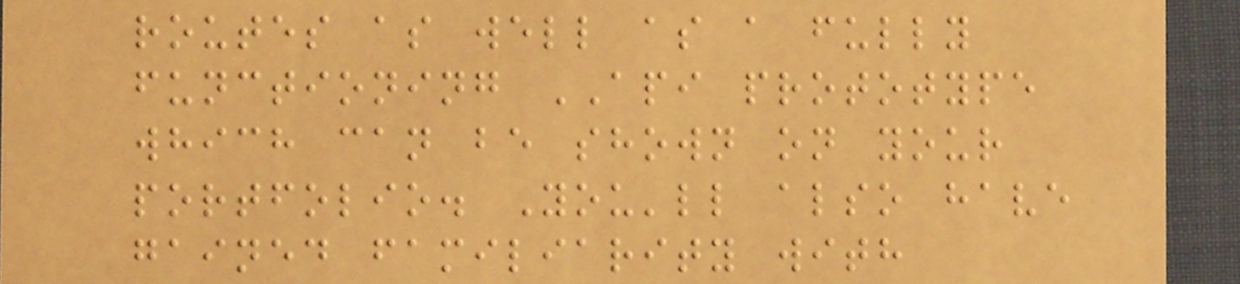routes as well as a fully
functioning API prototype
which can be shown on your
portfolio. You'll also have
gained familiarity with
